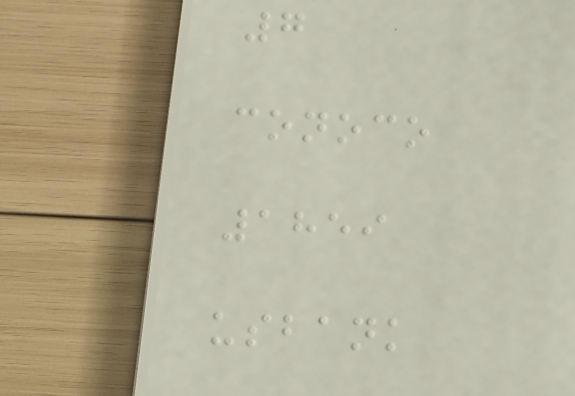7
conoco
1859
usbank
